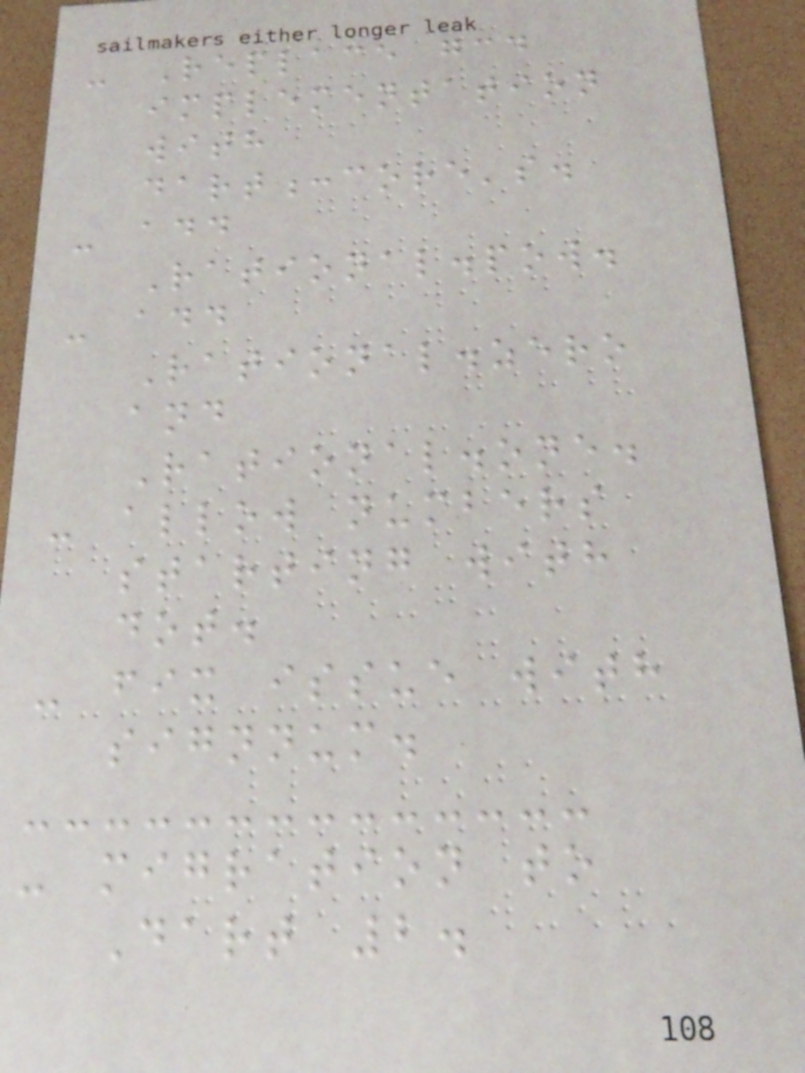- Replace gcd
implementation
with
dart:core's.
- add
Rational.pow.
- add
Rational.zero
and
Rational.one.
- allow numbers
starting with
dot.
- fix issue with
signnum.
- migration to
Dart 2.
